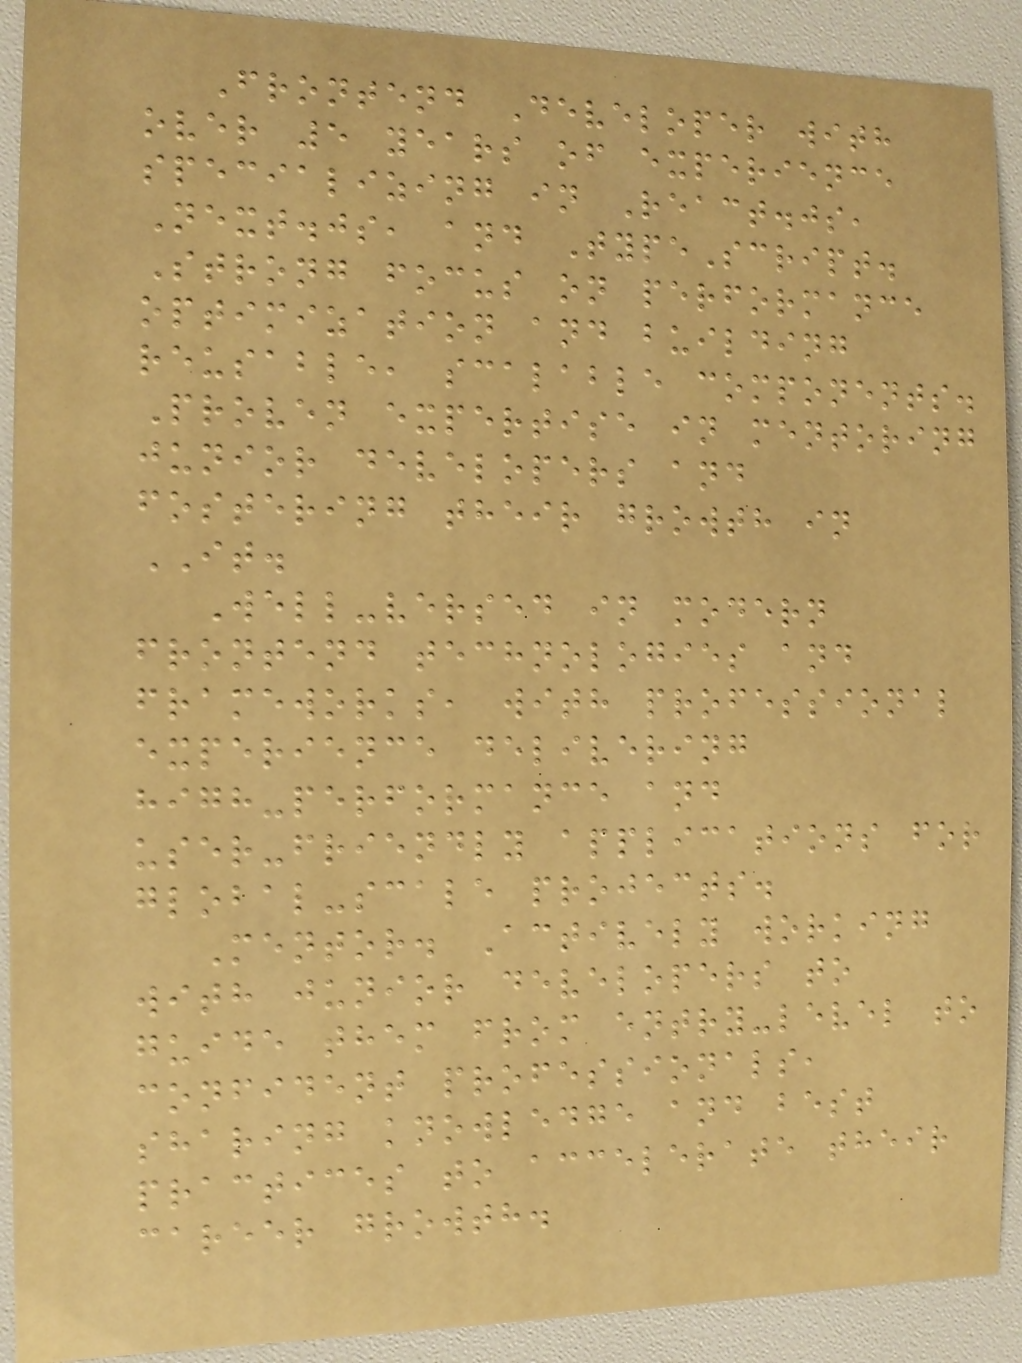Frontend Developer with
over 5 years of experience
specializing in React.js,
Next.js, and TypeScript.
Strong focus on performance
optimization and building
reusable, scalable components.
Proven expertise in mentoring
junior developers and
fostering their growth in
IT.
Well-versed in modern
frontend technologies and
frameworks, with professional
experience delivering
high-performance and
user-friendly applications for
global-scale projects.
Mentor. Actively working
with junior developers to
guide them from entry-level to
confident professionals,
sharing knowledge and best
practices to accelerate their
career growth.
